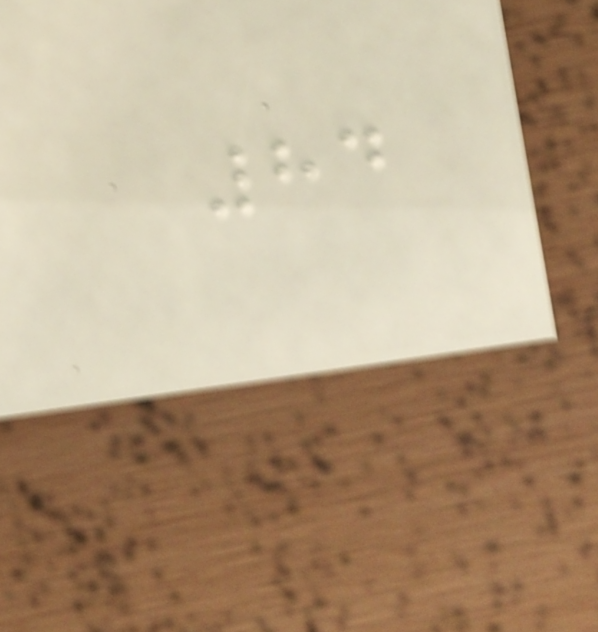84
